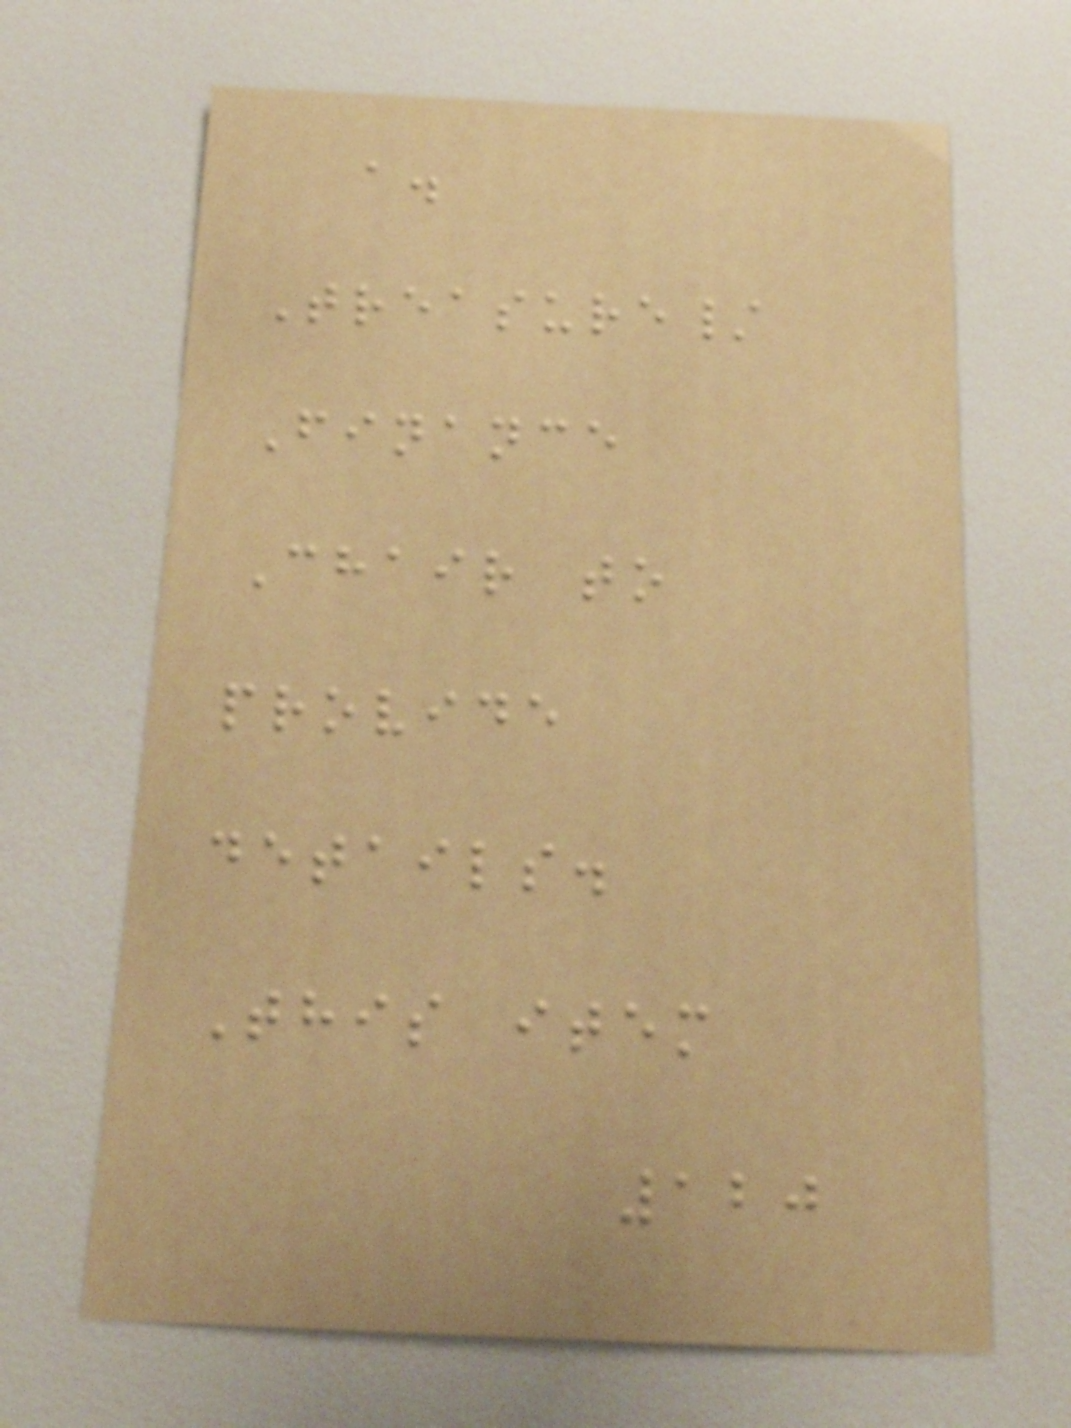a.
Treasure/
Finance
Chair to
provide
details.
This item
120
